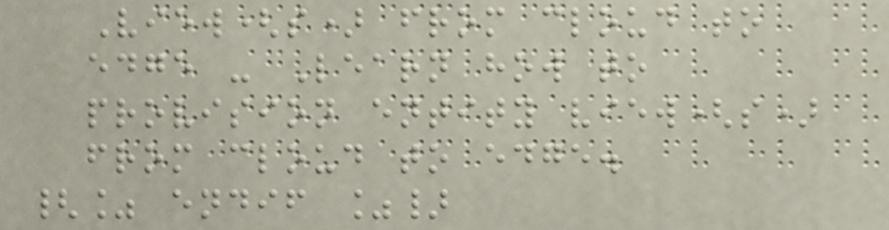View(s) from cloud to
edge - Learn how to
provision entity view(s)
from cloud to edge.
{% endif %}
